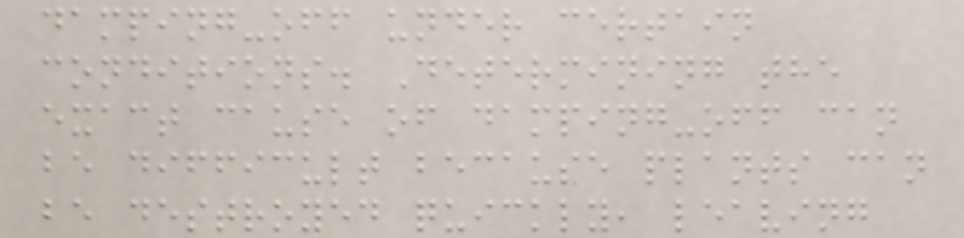damping-off under certain
conditions. Determining the
exact cause of damping-off can
be difficult because plants can
be destroyed quickly, leaving
